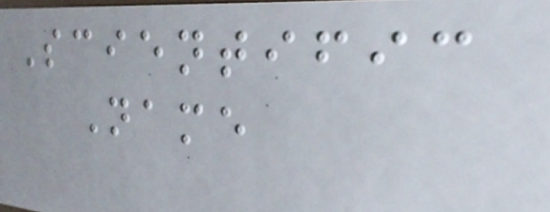Scientific
Name
